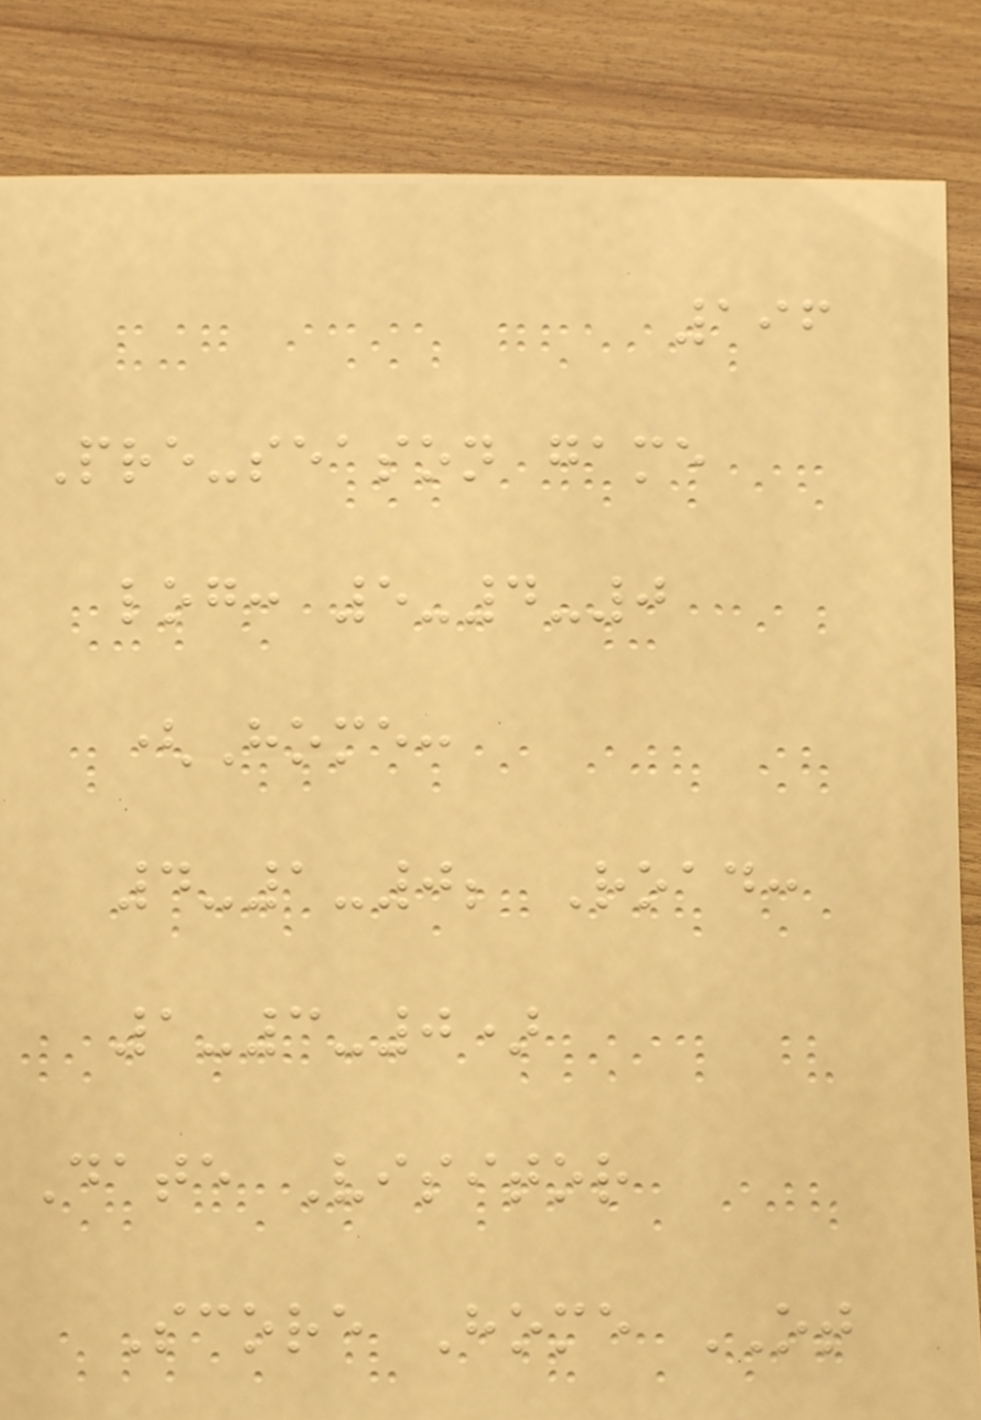196
Pre-season game
log: 5-4-0
(Home:
4-1-0; Road:
1-3-0)
Date Visitor
Score Home OT
